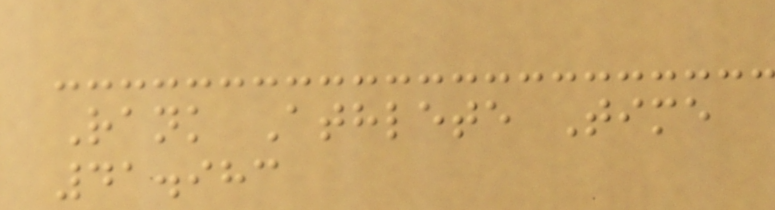Rank Athlete Time
41.983
